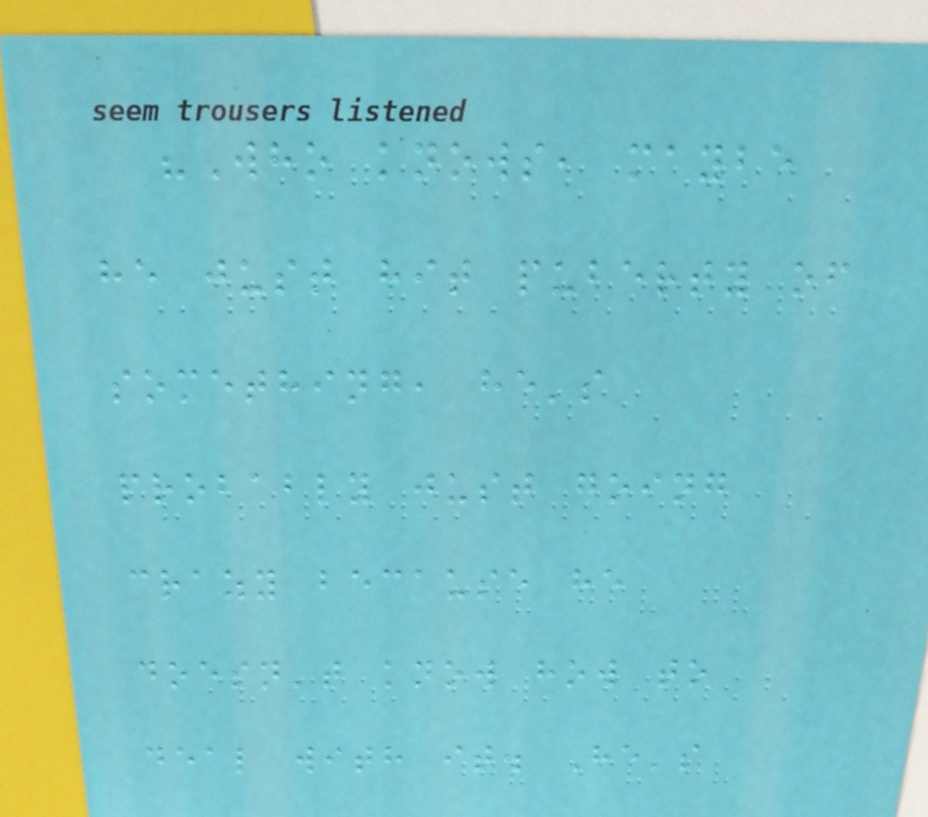"Who knows, maybe
he just hit puberty of
something, he's
probably just going
crazy because he
doesn't know how to
deal with it. He's
